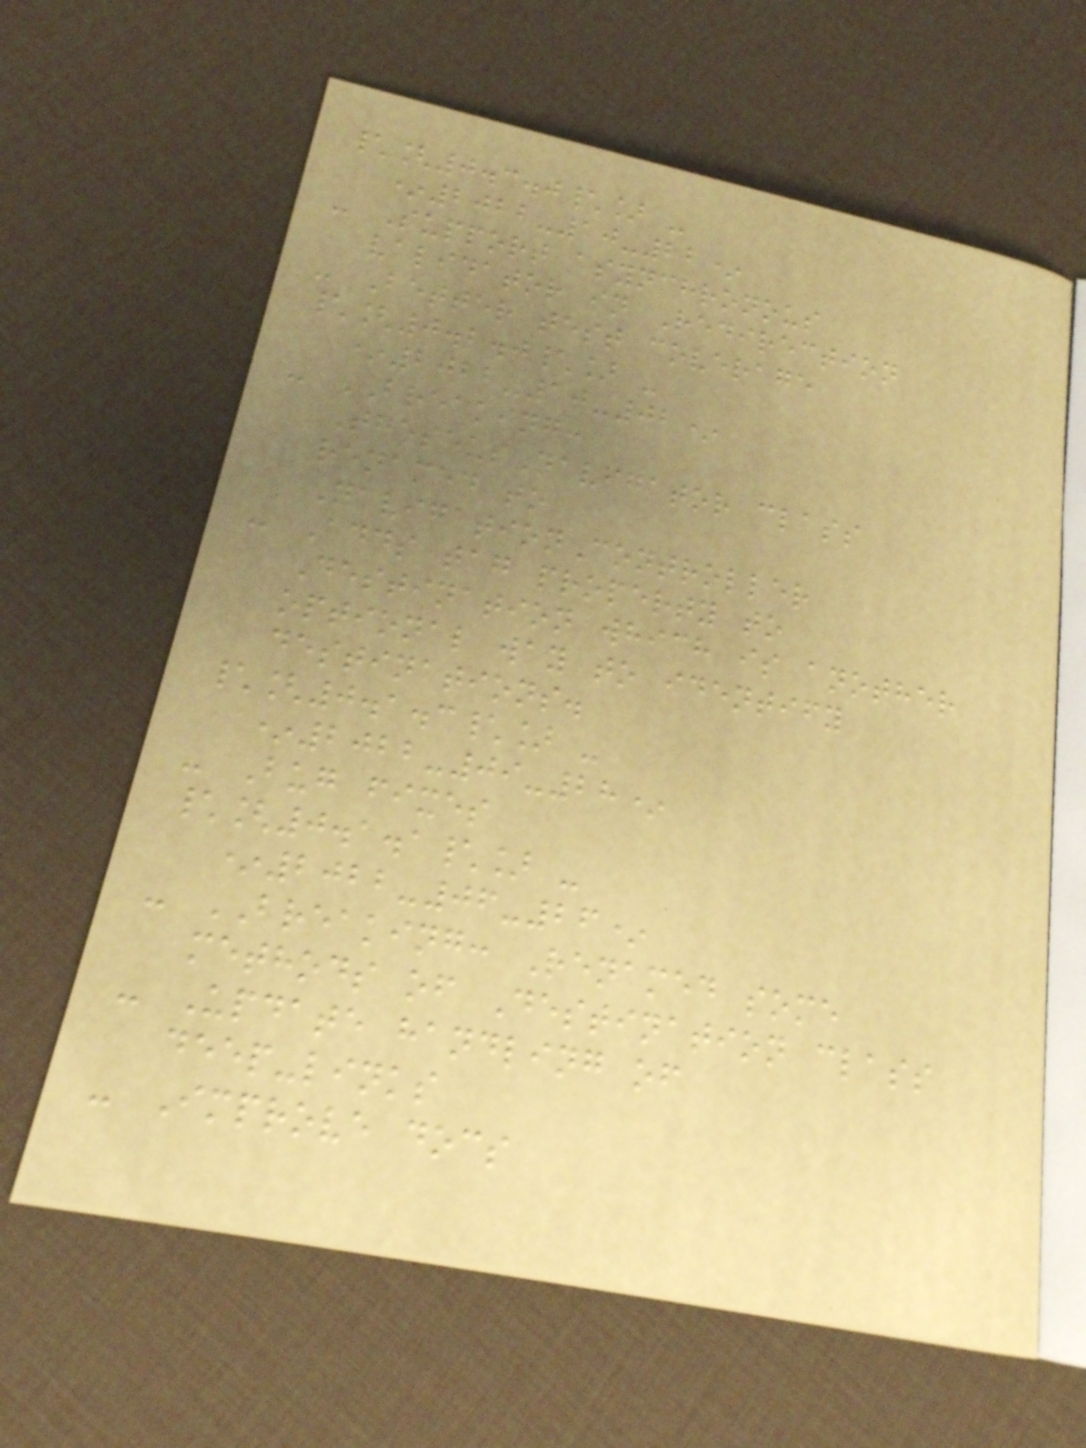\[0.3.0\] -
*2022-10-22*
- Support asynchronous
validator in Redirection
- Better test coverage
\[0.2.0\] -
*2022-10-02*
- BREAKING:
TheseusNavigator class
renamed to
NavigationController
- Adds tag property to
Destination which is another
optional way to identify
destinations.
\[0.1.3\] -
*2022-09-28*
- Bug fixes
\[0.1.1\] -
*2022-06-26*
- BREAKING: Renamed some
methods of Destination class
- Update handling of
deep-links
- Improve docs
